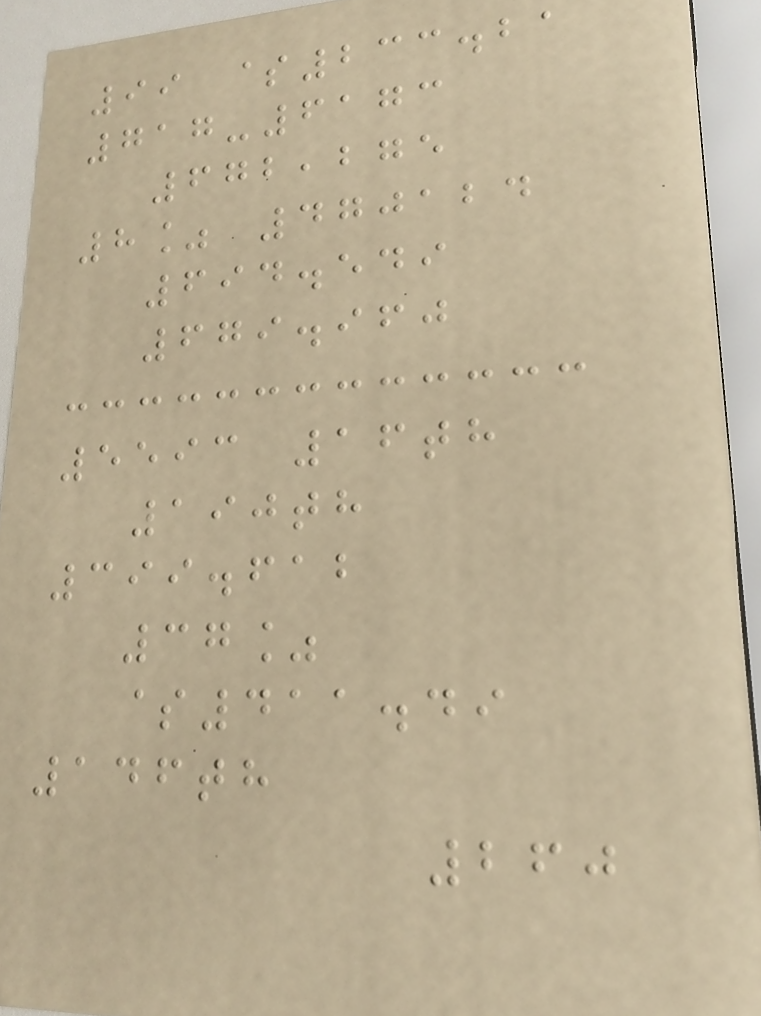99 $233.21
717-6173
672,275
8% 470124
694.549
679.960
5593 16th
190th
399.612
37%
$411.49
146th
260
